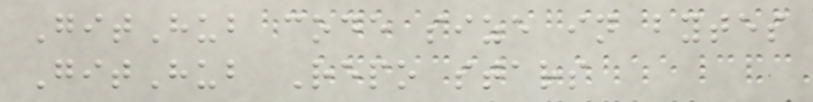GitHub code size in bytes
GitHub Repo stars
